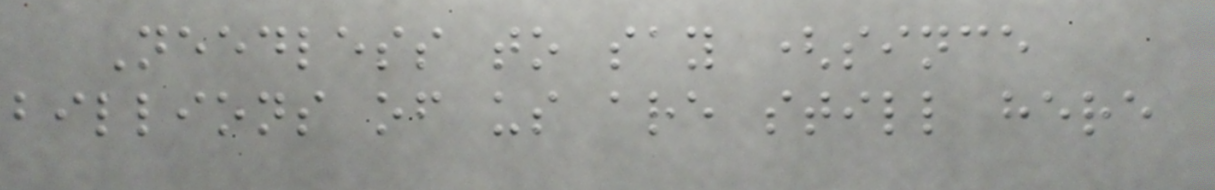Needless to say (since
billions of us are still here
